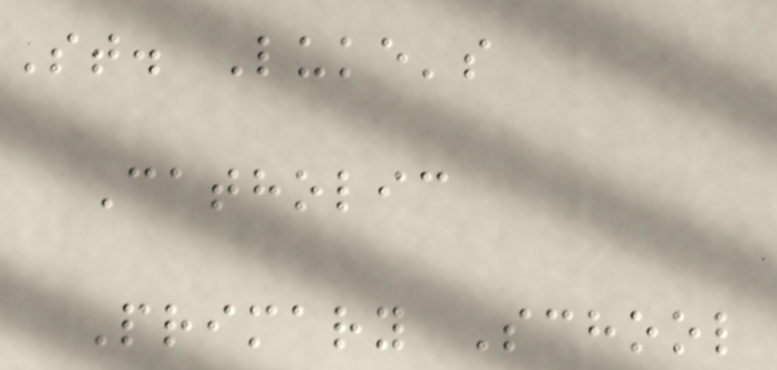St. Luke's
Catholic
Primary School
